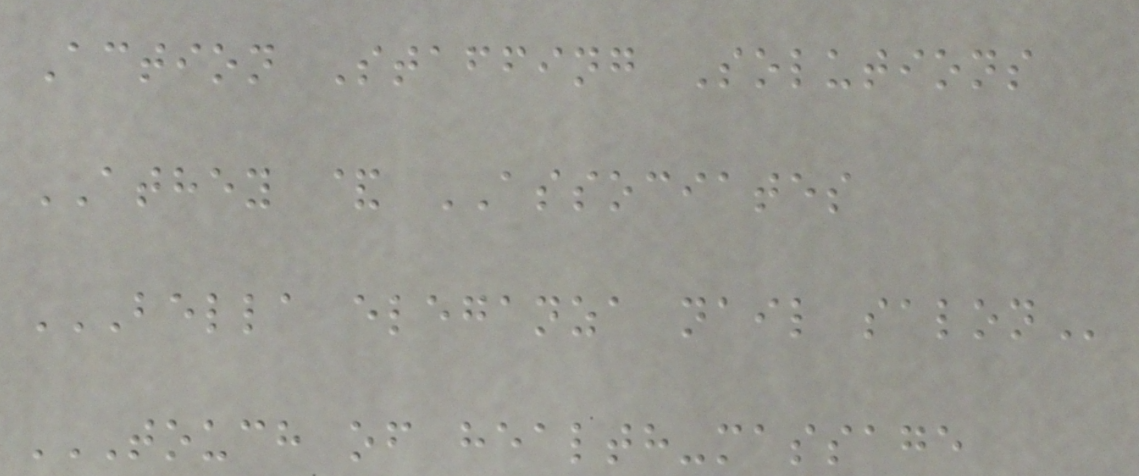Action Staffing Solutions
ATHEY & ASSOCIATES
BELLA ELEGANZA NAIL SALON
TOUCH OF HEALTH-MASSAGE
